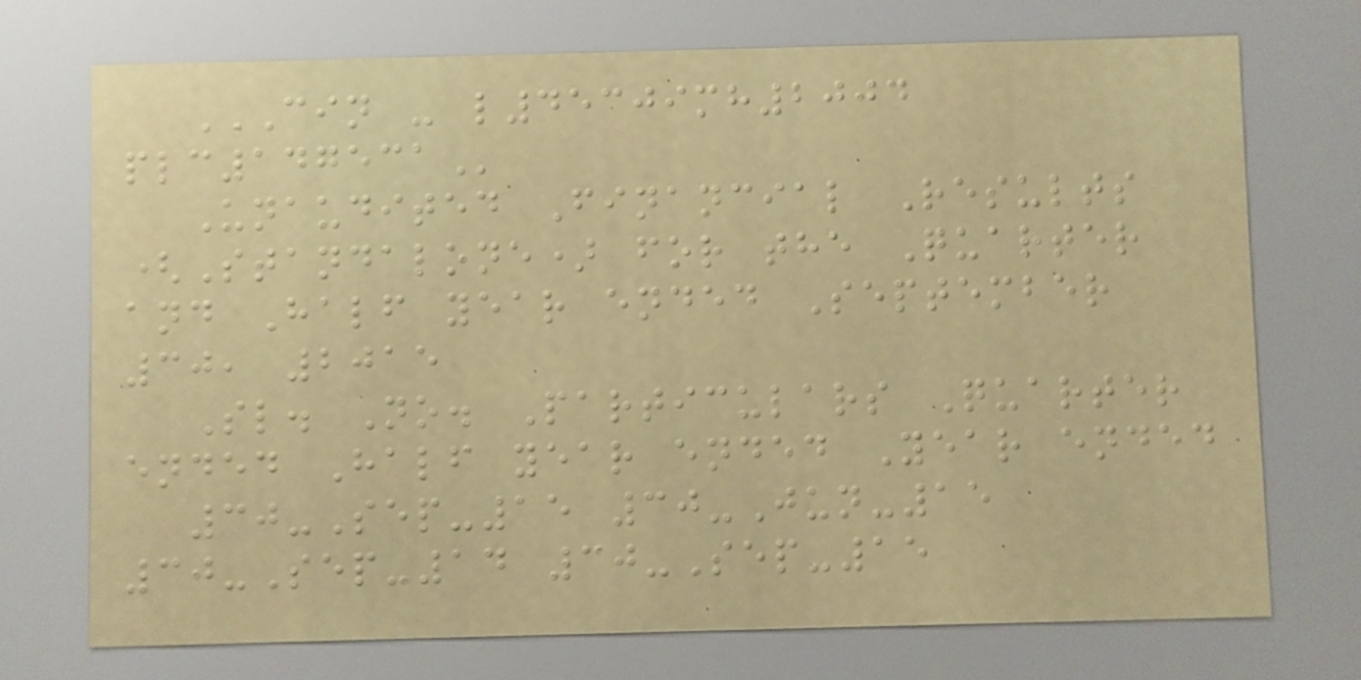CIN - L45309MH2004
PLC147531
Unaudited Financial Results
(Standalone) for the Quarter
and Half year ended September
30, 2015
Sl. No. Particulars Quarter
ended Half year ended Year ended
30-Sep-15 30-Jun-15
30-Sep-14 30-Sep-15
